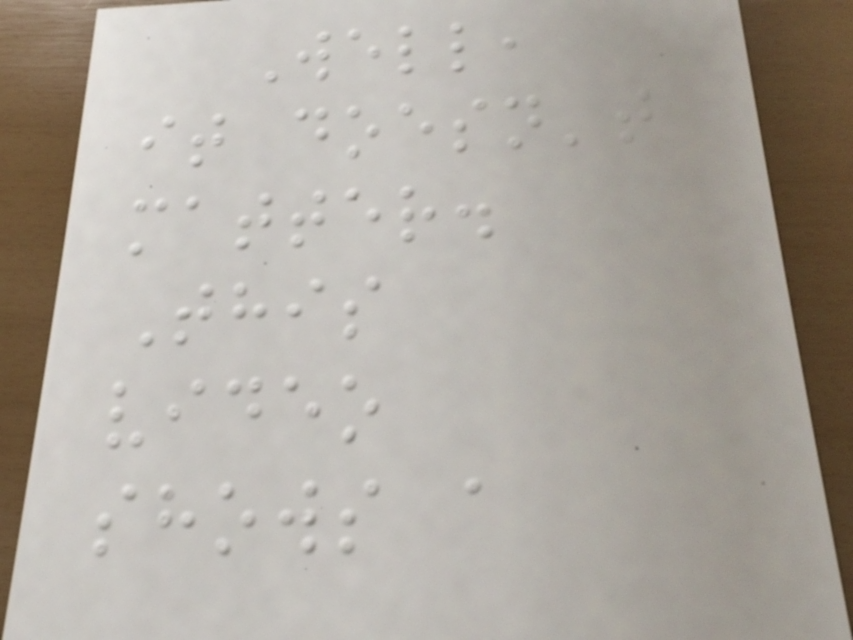Well,
it doesn't
matter.
This
video
shows a
